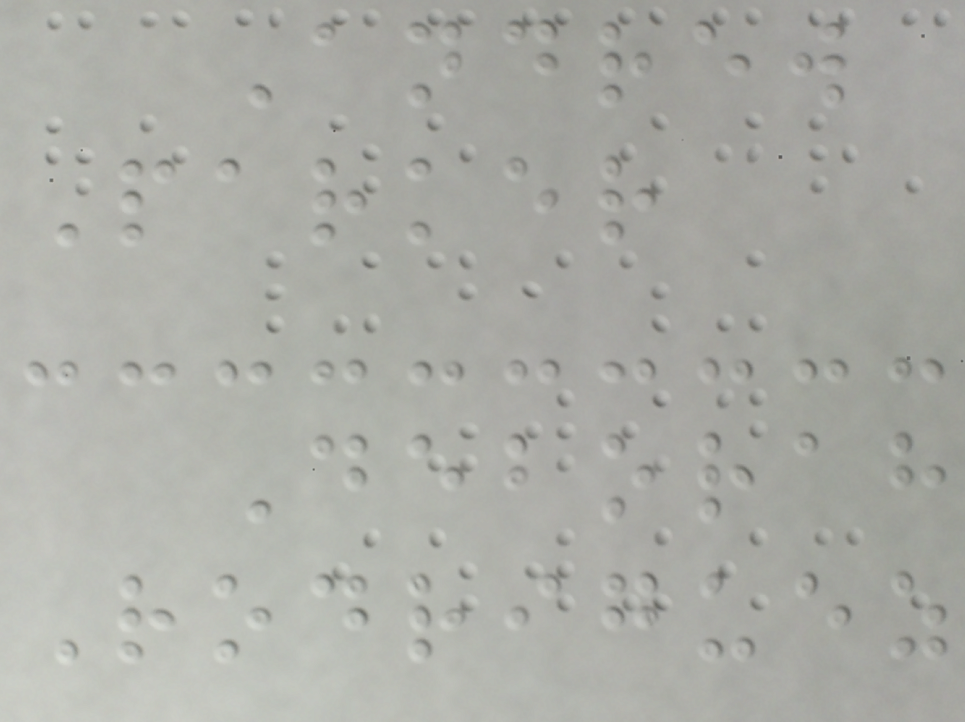Andrew
Parker
Deborah
Rodriguez
